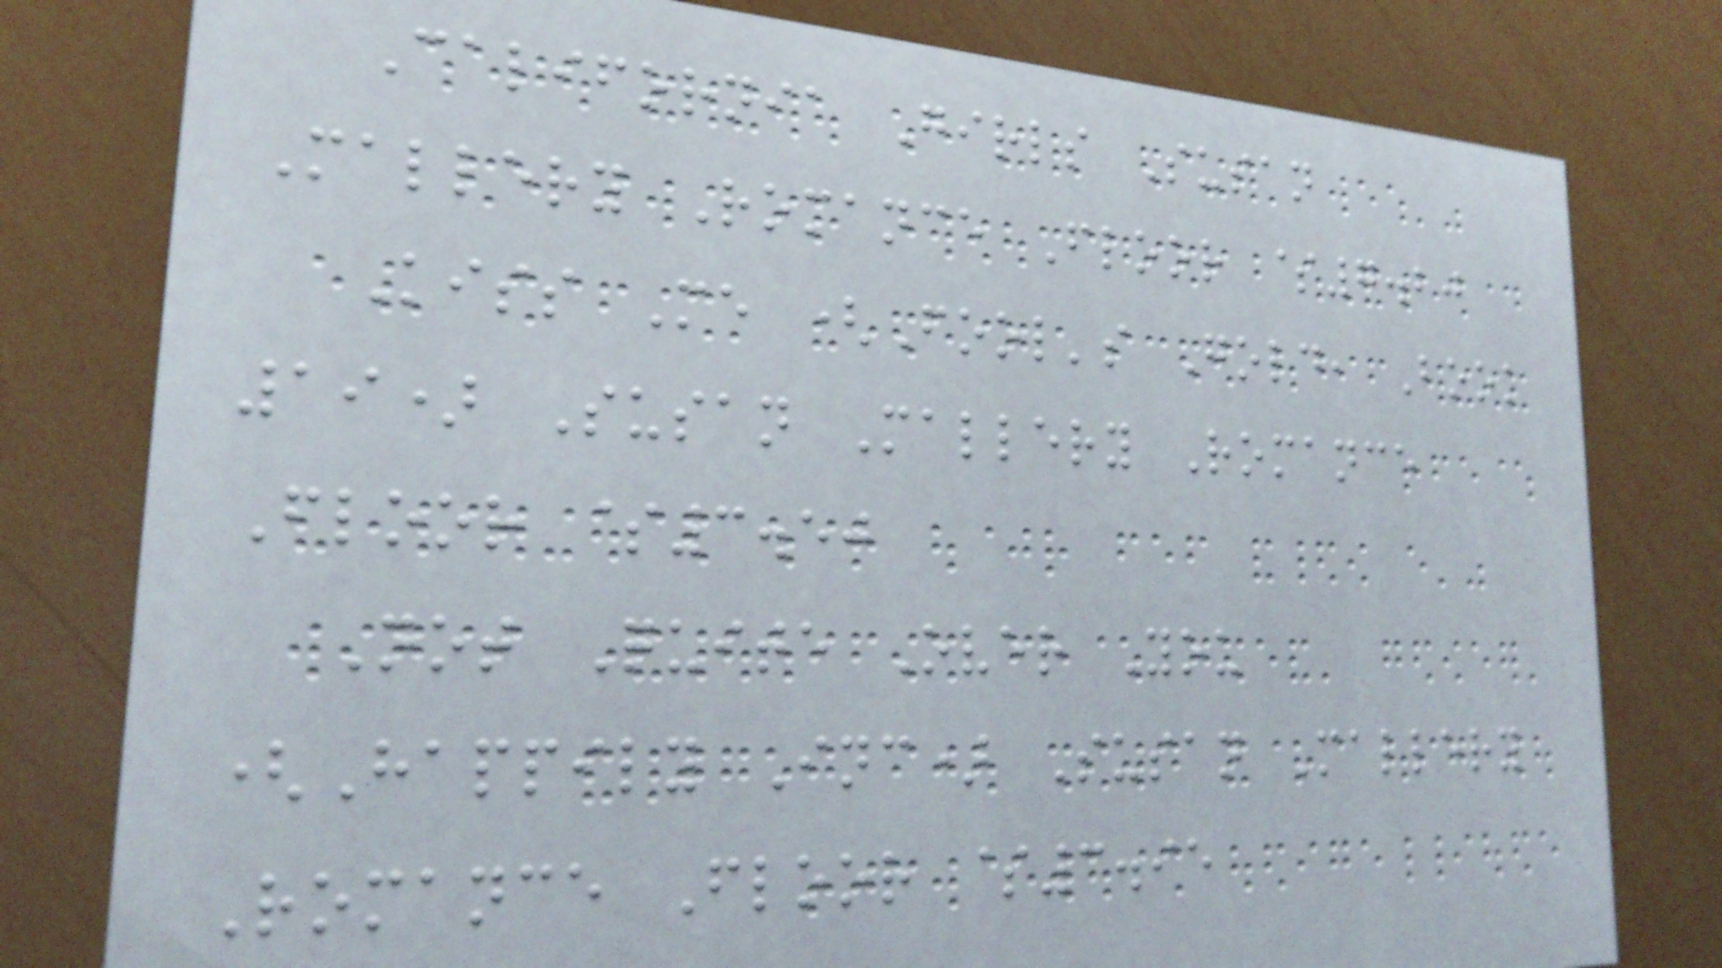California Girls Susan
Mallery Romance Floor $7.20
Kiss Me (Fool's Gold, Book
19) Susan Mallery Romance
Floor $3.50
Not Quite Over You
(Happily Inc) Susan Mallery
Romance Floor $3.95
